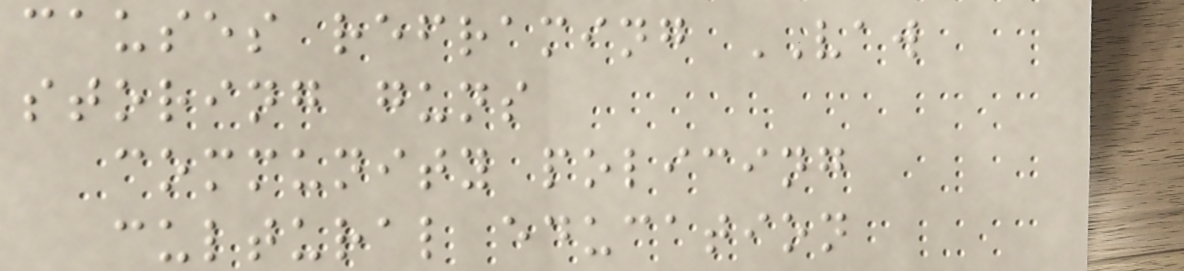causes reframing VAW
storing guns
community policing
cultural education
